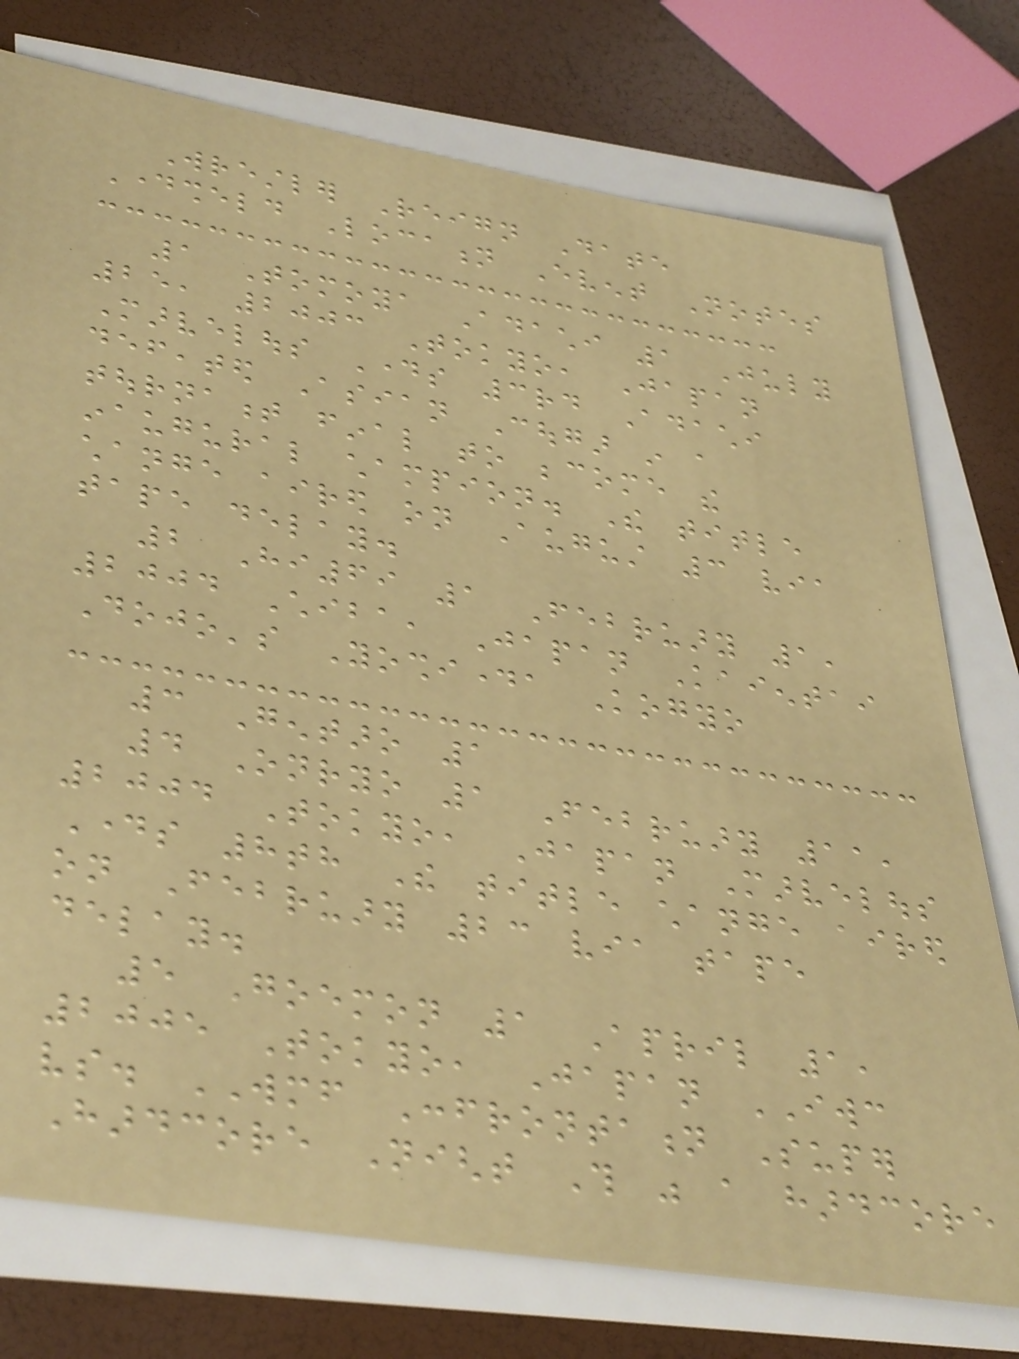Wrestler Reign Date
Daysheld Location Event Notes
1 Tomoya Adachi 1 July
25, 2003 Tokyo, Japan
Marvelous Days 3rd Adachi
defeated Asian Cougar in a
tournament final to become the
inaugural champion. The title
change aired on August 3 via
tape delay.
2 Hi69 1 February 1,
2004 Chiba, Japan Kaientai
Dojo's Yoshidaya Kogyo
3 Gentaro 1
4 Onryo 1 February 11,
2004 Tokyo, Japan Marvelous
Days 8th The title change aired
on February 23 via tape
delay.
5 Goemon 1 April 1,
2005 Tokyo, Japan IWC
vs. WMF Confrontation Super
Hardcore Night This was a hardcore
